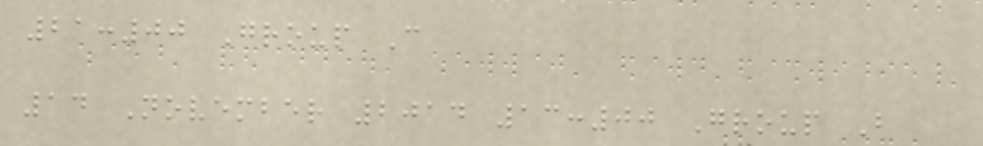21:00 Group C
14 November 2014 13:00 Group B
